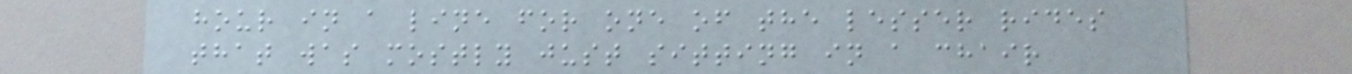hour in a line for one of the lesser rides
that was mostly just sitting in a chair
